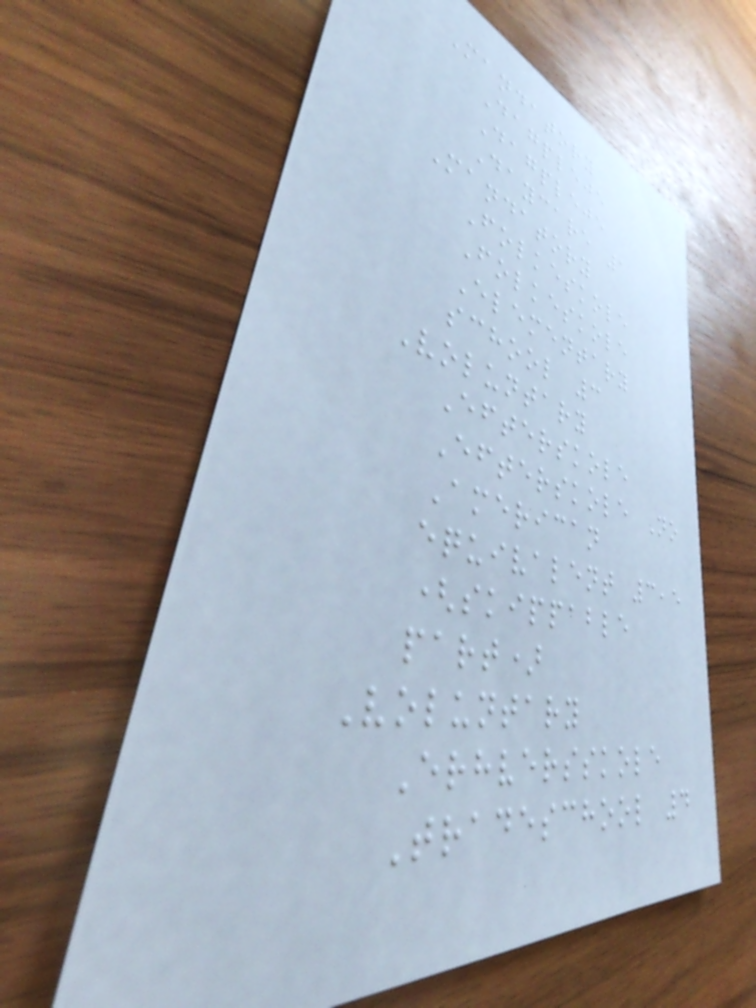Mandatory
Dagpleje
Dagpleje
Daycare 1
Mandatory
Folkeskole
Folkeskole
Elementary
school 3
Voluntary
Efterskole
Efterskole No
American
equivalent 3,5
(skippable
part)
Voluntary
Erhversskole
Tradeschool 4
